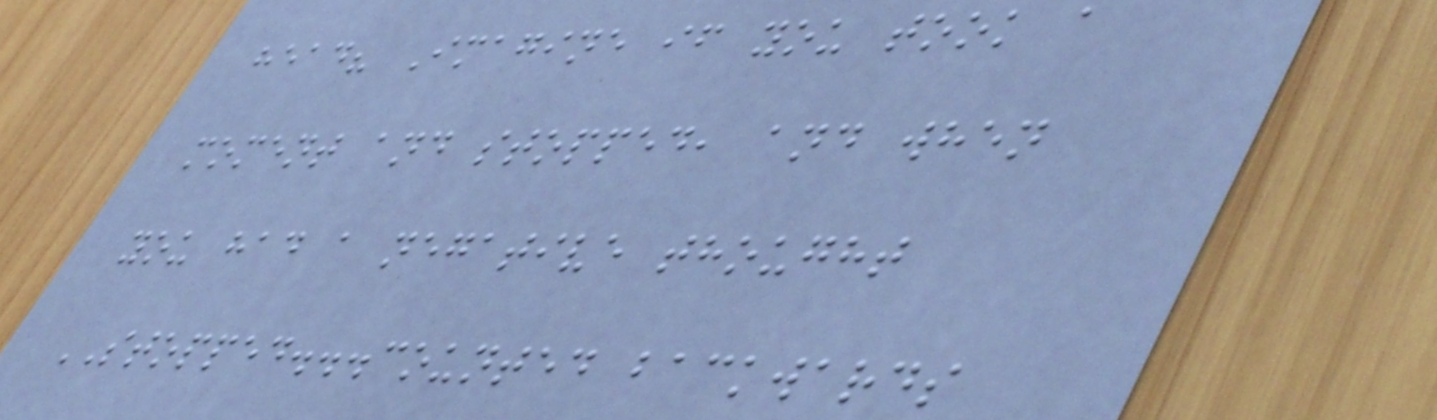head? Imagine if you took a
moment and stopped, and when
you had a negative thought
STOPPED...counted backwards
